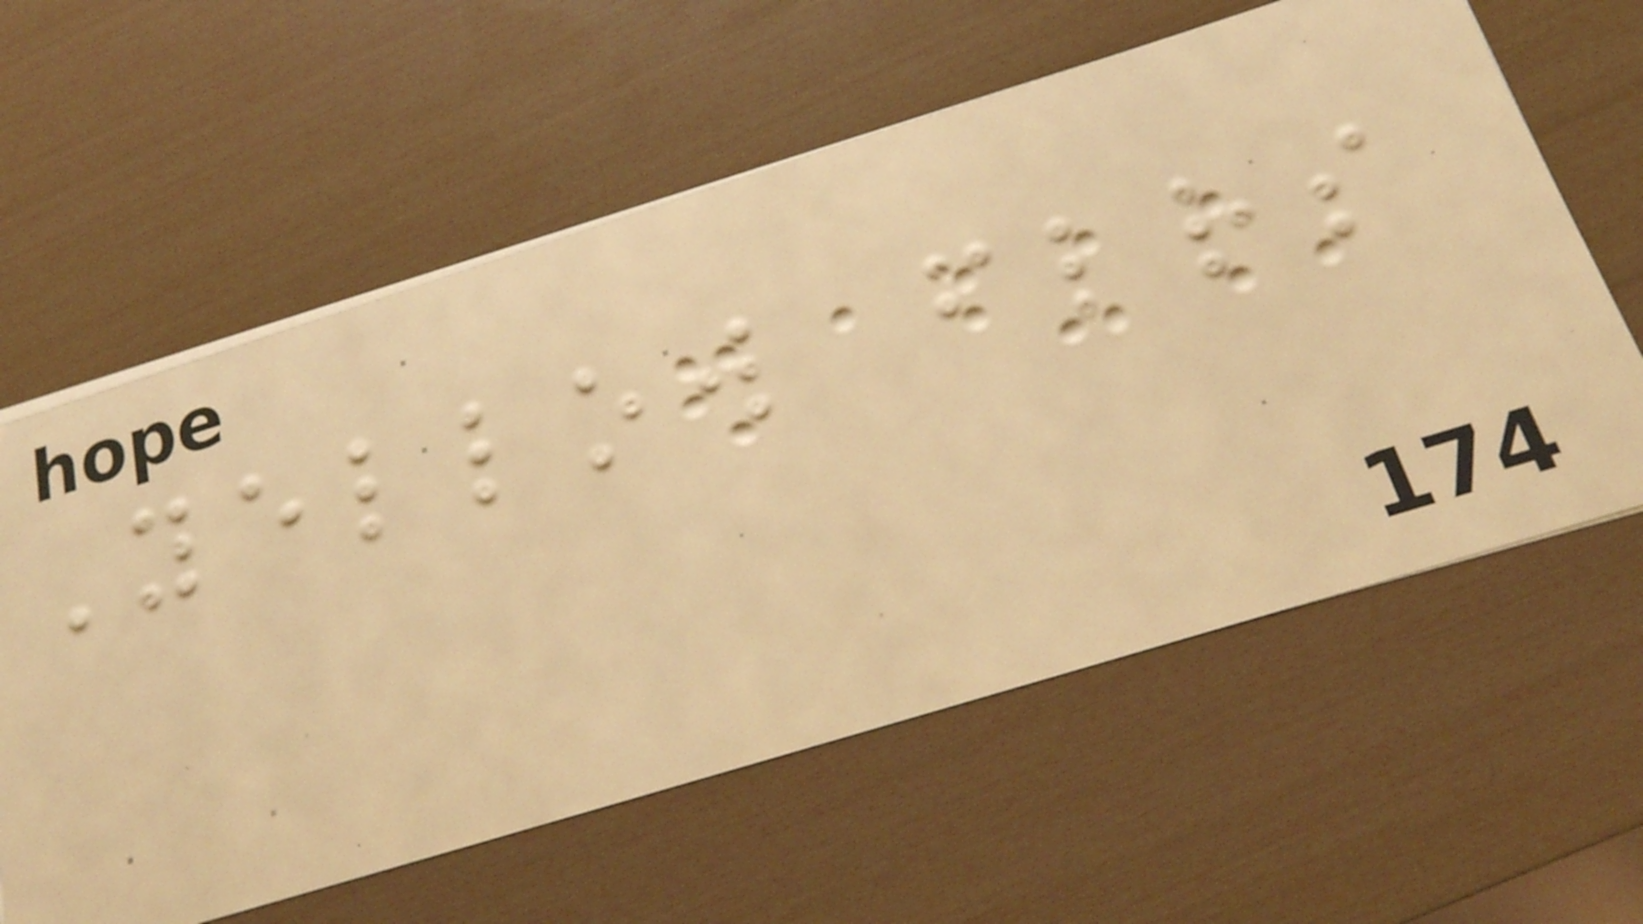Yellow flrs
